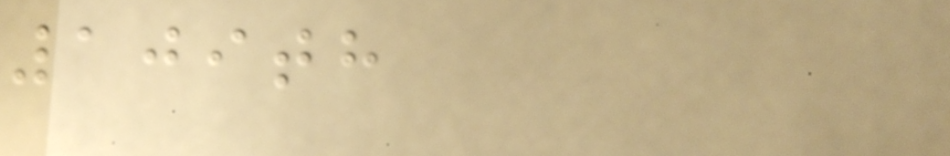109th
